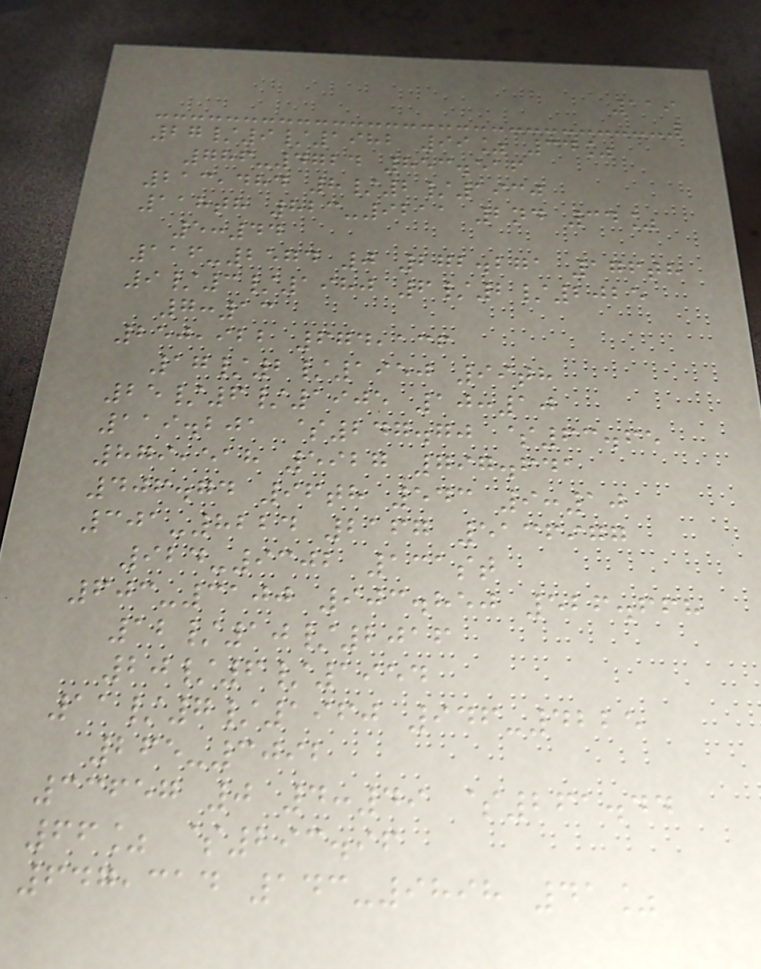119
27/9/1982 99% 34%
786-4724 853.516
213,484 8/2/1930
118th 823-9211 2nd 34%
5:44
116-2574 0 272.271 176th
9/3/1980 6/2/2025
7:13
250,922 674,136
17/2/1950 99th
25/6/1905 10:10
119.201 $247.70 $63.65
879,518 5927 797.641
406.74 96th 543 9:10
301-8224 2167 5136977
924-9302 131st
603-3100 903.850 526.668
12/10/2016
20/6/1954
11/7/1960 946-4225
265-3092
33657 0 4:49 $261.44
66% $293.96
647,314 143-9898 41%
